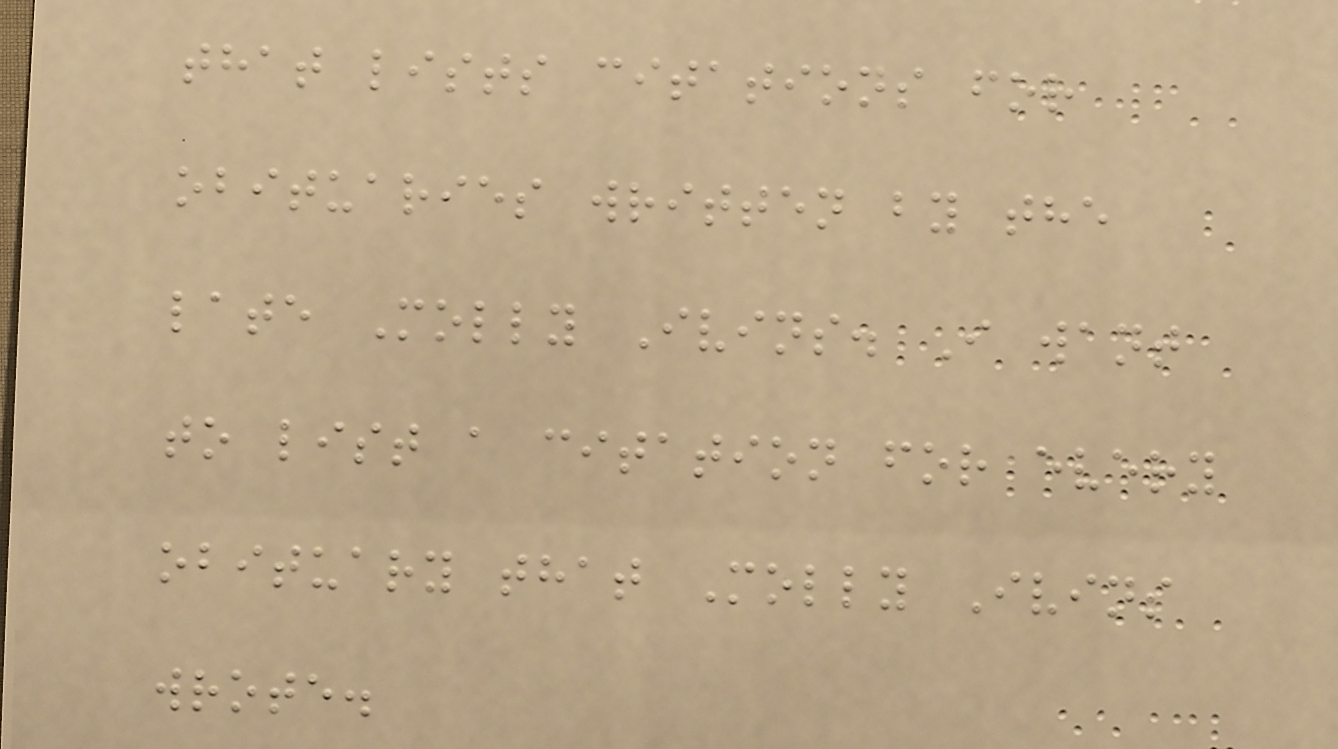that lists citations for
obituaries written by the
late Molly Ivins. I want
to list a citation for every
obituary that Molly Ivins
wrote.
